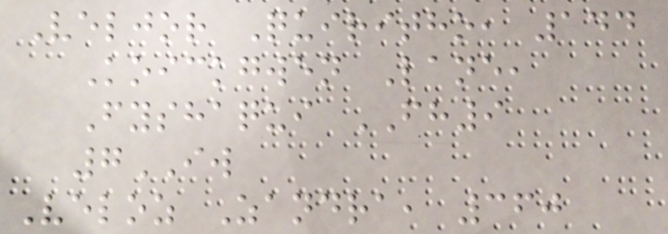Veljor Quiritho, 144
Koickgwen Lane,
Fyshaqui FH9
7IW
Veloz Zandra, 360
